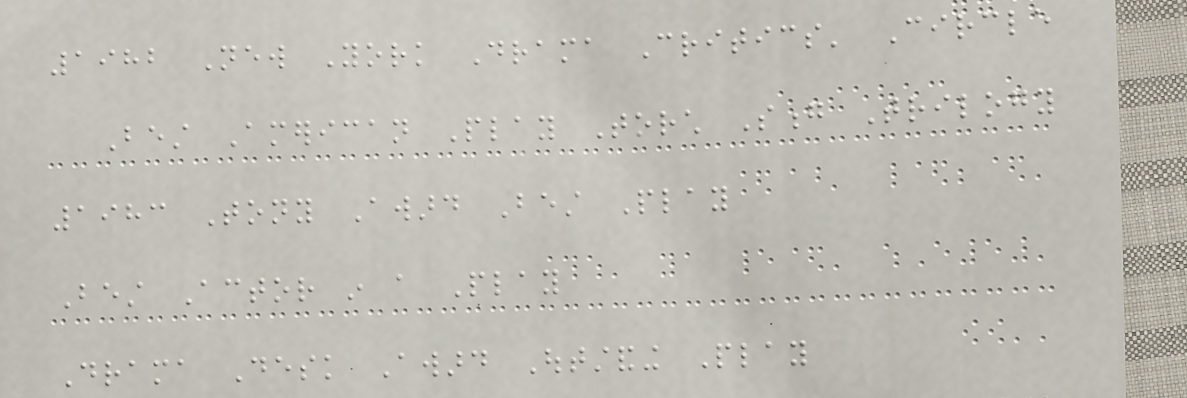1982 New York Drama Critics' Circle
Best American Play Torch Song Trilogy
1983 Tony Award Best Play
Best Actor in a Play
Drama Desk Award Outstanding Play
